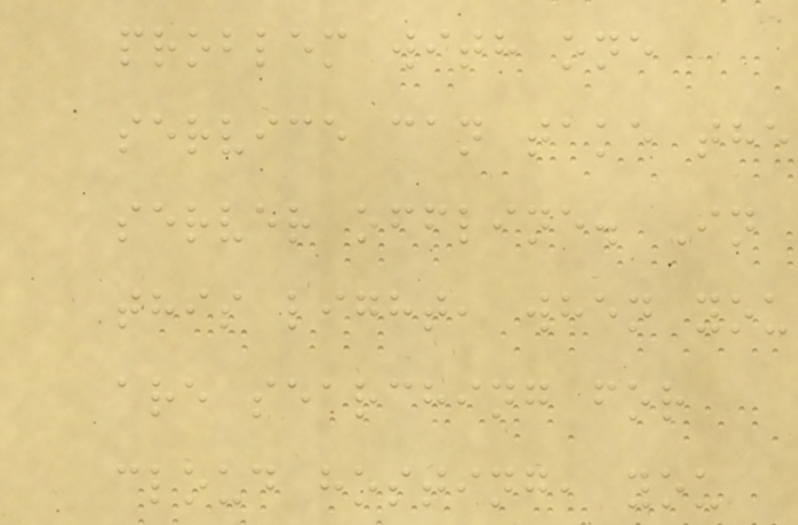problem with one
service can take the
server offline. In
this light, when you
are searching for
cloud hosting, you
